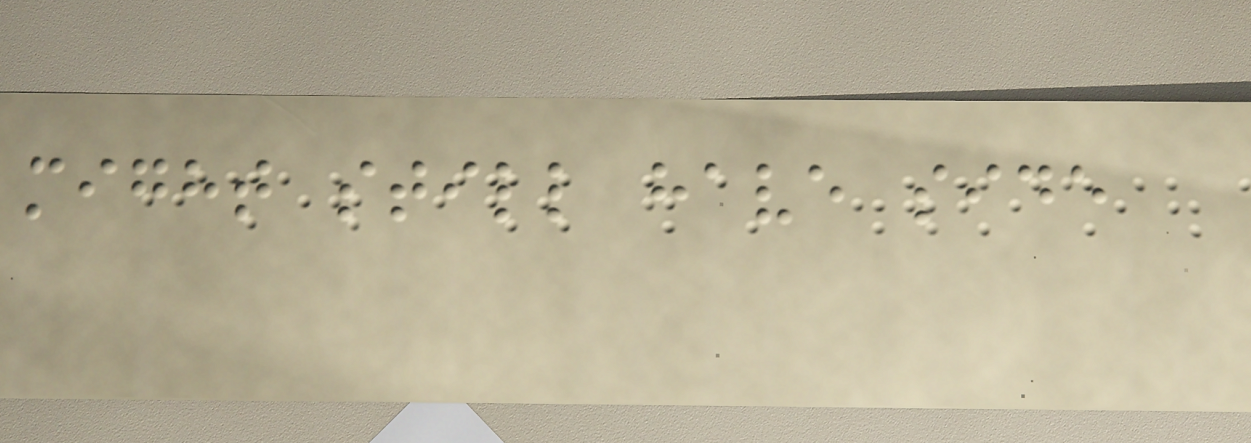might still have side
